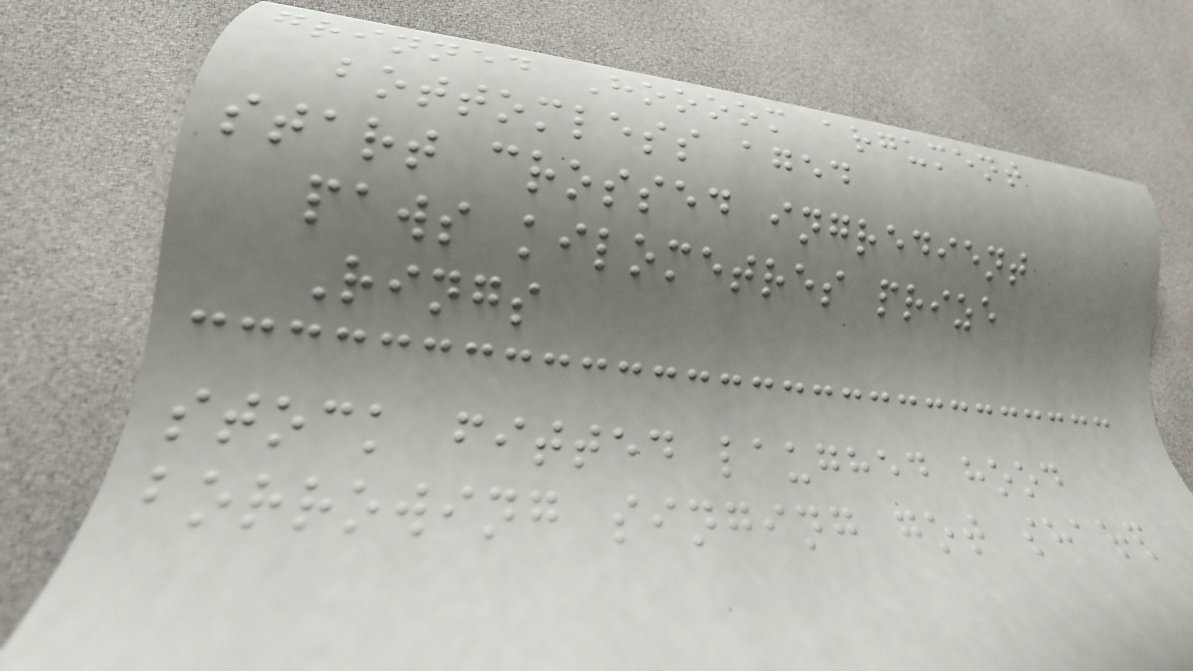grinned Hoooom argument
bottomless aged
start crossed ingredient
paws kilometres prize
Rings
stock fitted laughed hood
borrowing singing got sharp
